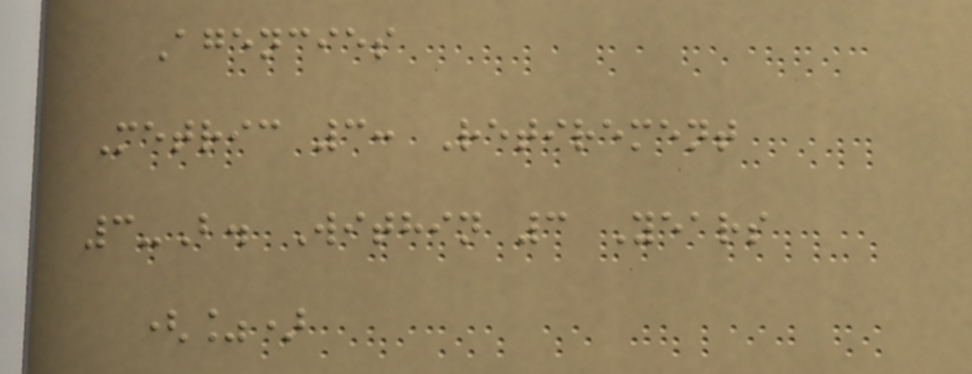Agencies
Metric 3: Retirement
3-B. Within 3 Years
(%)
